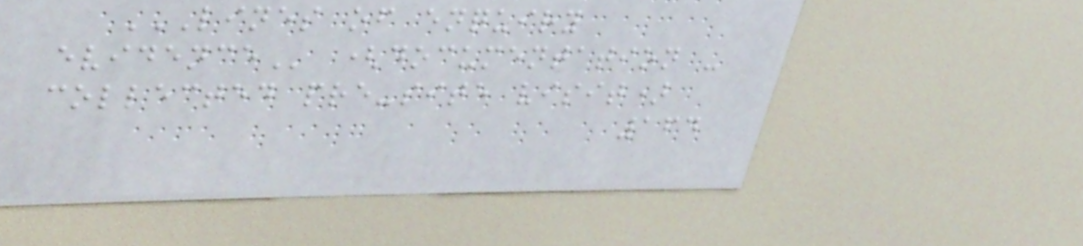LINES OF ENQUIRY
EVIDENCE (documentation -
collected pre-site visit)
164
